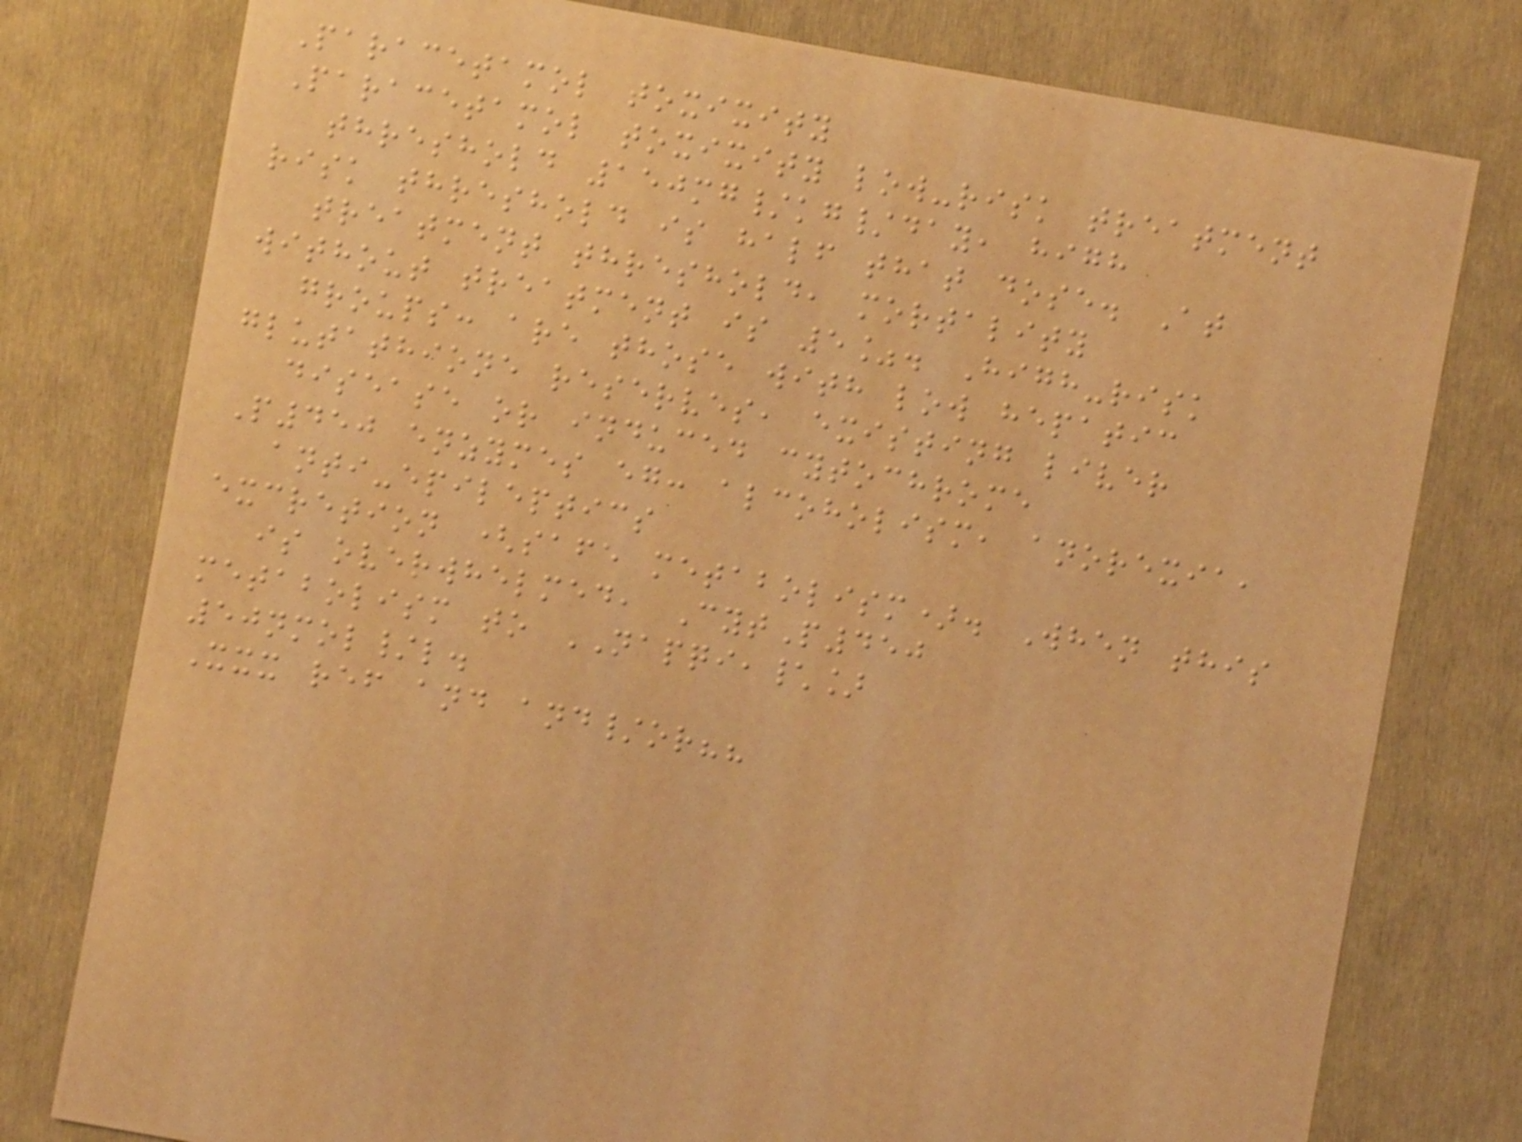Paracetamol toxixity
Paracetamol toxixity low-risk treatment
threshold 150mg/kg/day, high
risk threshold is half that dose. At
treatment threshold, mortality
without treatment is 5%. High-risk
groups: are those with low hepatic
glutathione reserves, existing liver
disease or induced cytochrome
P450 enzymes eg: alcoholism, anorexia,
anti-epileptics
excretion (safe metabolism). When this
is overwhelmed, CytP450
metabolism to NAPQI,\]
50nmol/l.
Xxx ref and and/or??
